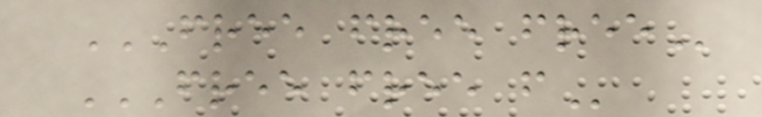FREE FREE FREE
FREE FREE F
